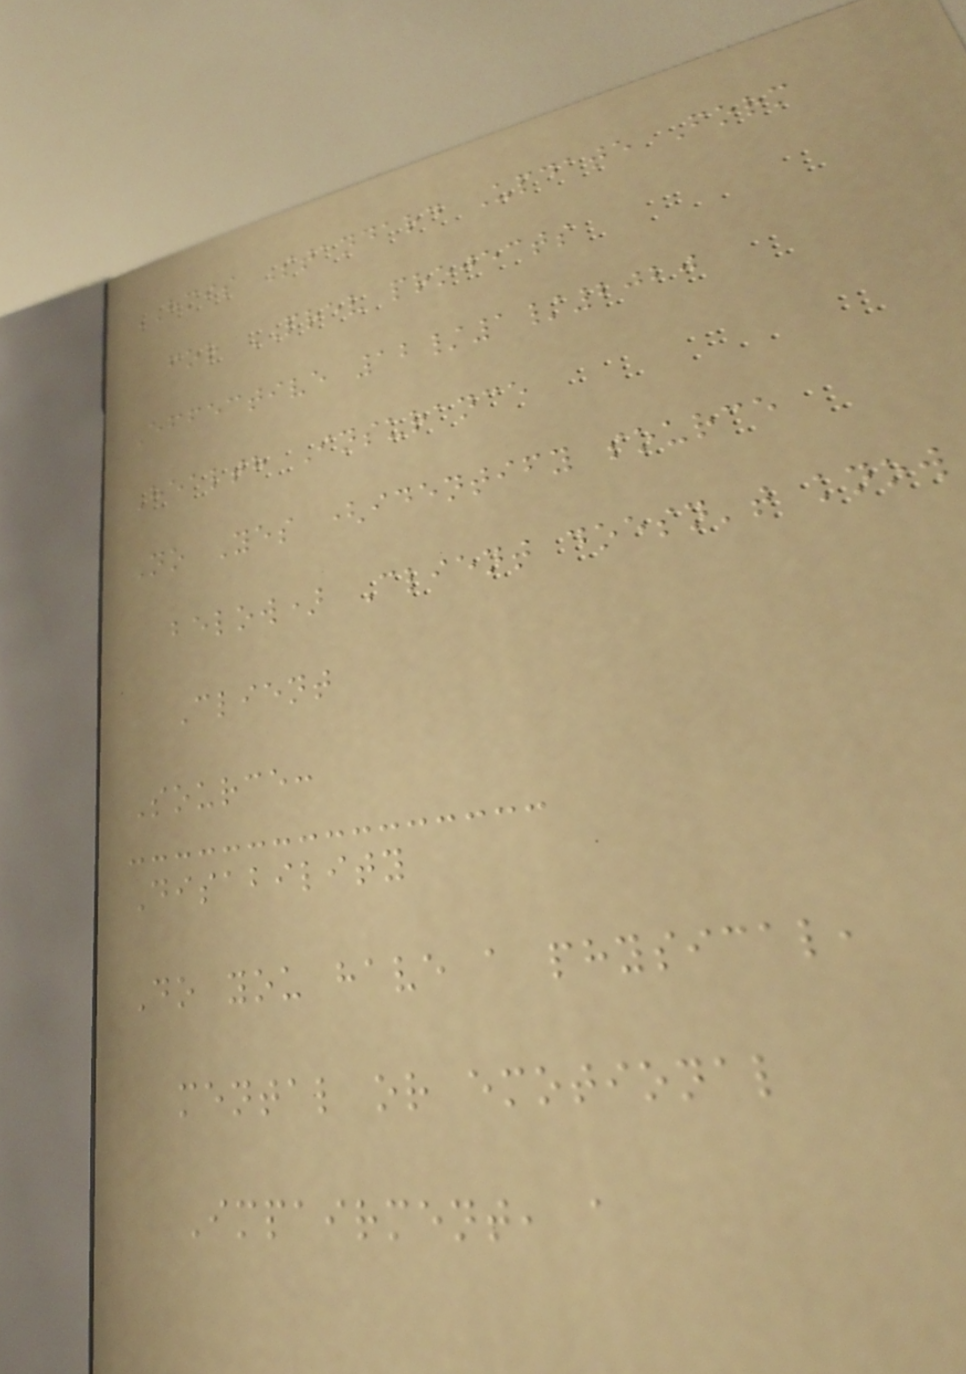HMIS Standard Update Form
for PREV projects
Effective 12/1/2020
Health Insurance
No Yes (identify source
below) Client doesn't know
Client
Source:
Disability
Do you have a physical,
mental or emotional
Impairment, a
